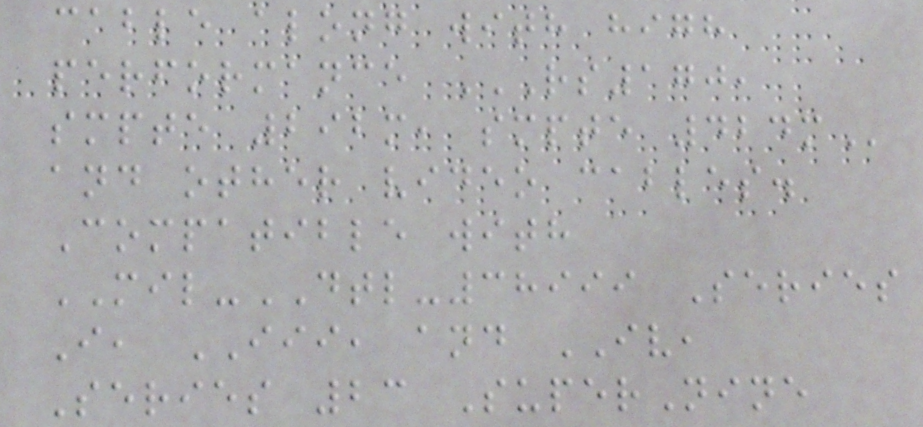cable along with high
performance RS170,
SMPTE 292M, SMPTE 424M
and other video cables.
Compatible with
MIL-DTL-38999 Series
I, III, and IV,
Series 23 SuperNine
